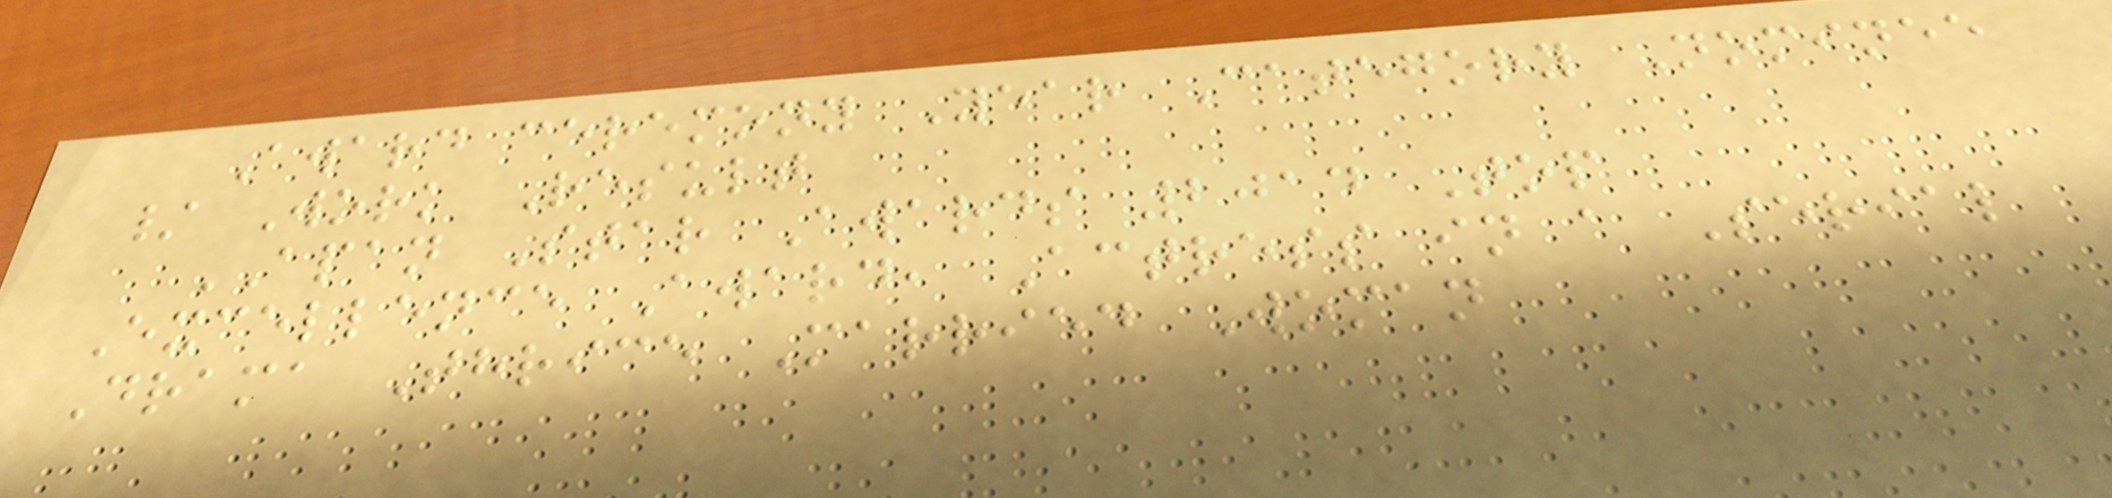Award ceremony Year Category Nominee
/ Work Result
APAN Star Awards 2014 Top
Excellence Award, Actress in a Serial
Drama Thrice Married Woman
